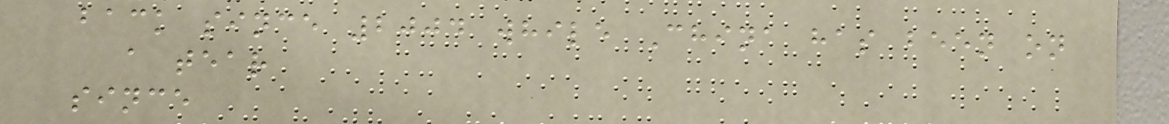back since 2004 while China has been on
a tear
since
